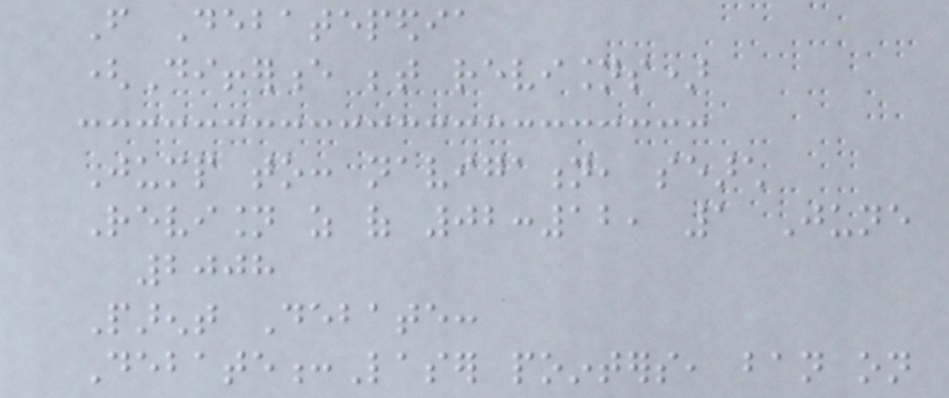From Debatepedia
(Difference between revisions)
Jump to: navigation, search
Revision as of 02:12, 1 June
2008
Parent Debate:
Debate:Laser pointers, ban on
